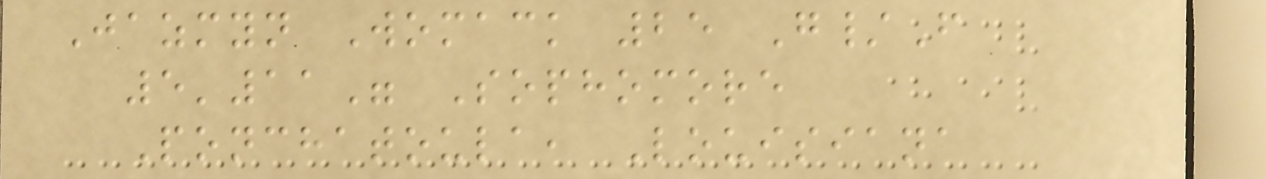Jazmyn Womack 25 G/F
5'11" Sophomore
Ponchatoula, Louisiana
